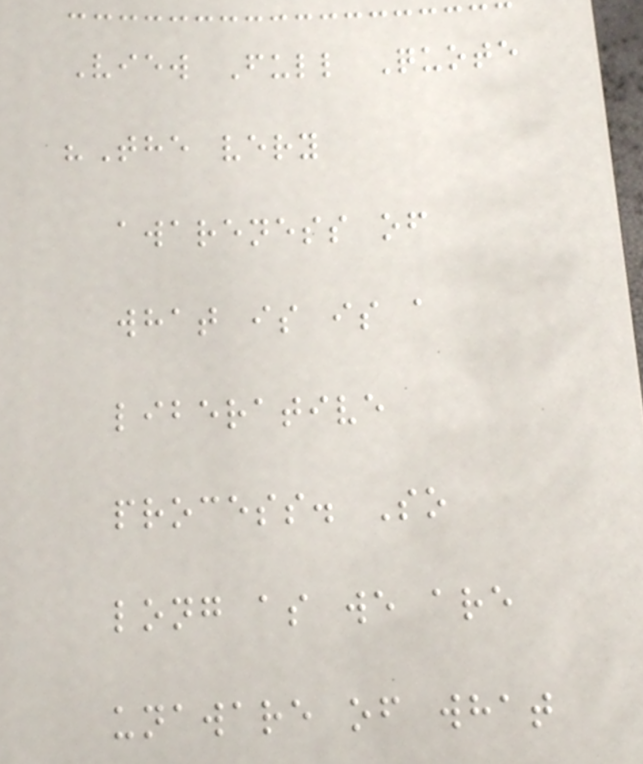View Full Quote
"The very
awareness of
what is is a
liberative
process. So
long as we are
unaware of what
